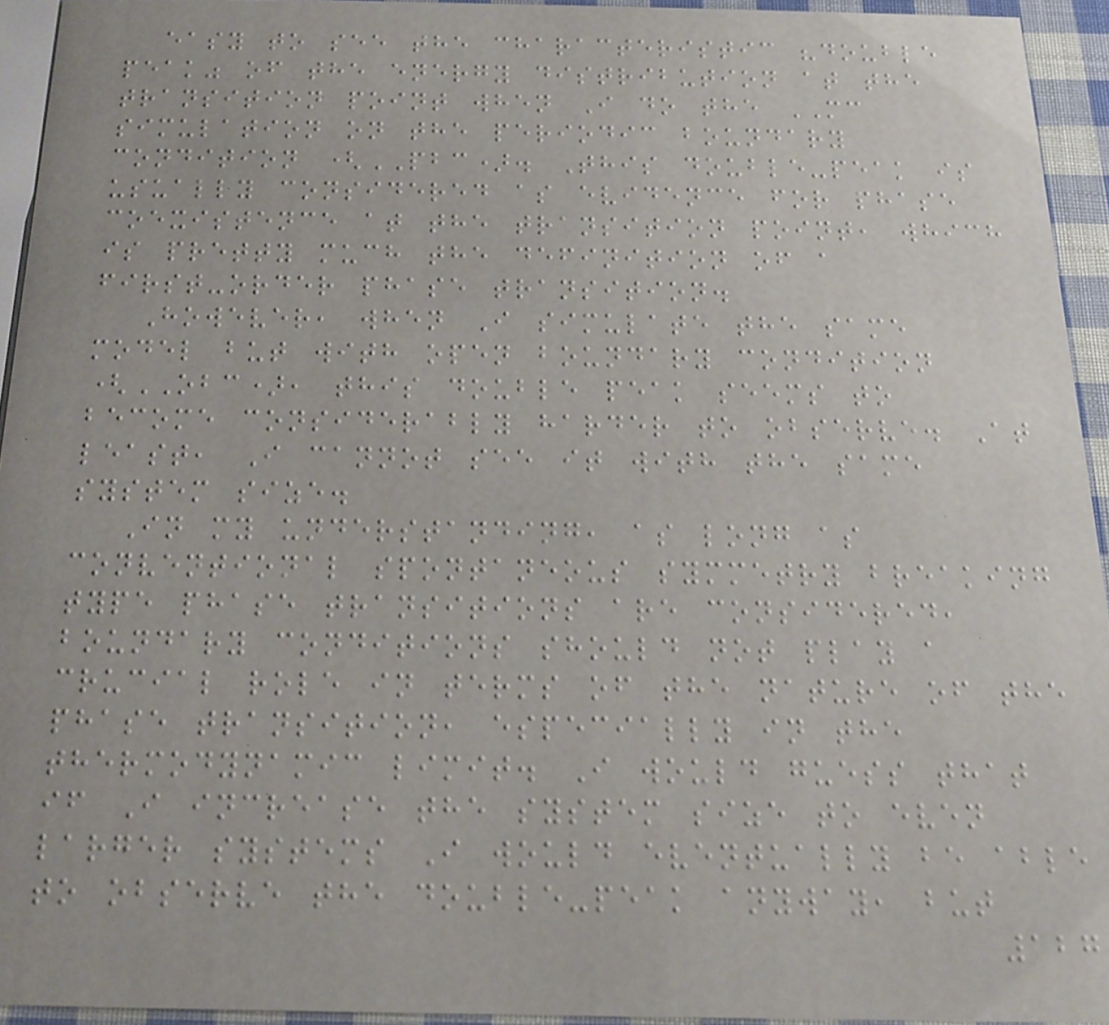easy to see the characteristic "double
peak" of the energy distribution at the
transition point when I do the MC
simulation on the periodic boundary
condition (PBC). This double-peak is
usually considered as evidence for phase
coexistence at the transition point, which
is pretty much the definition of a
first-order phase transition.
However, when I simulate the same
model but with open boundary condition
(OBC), this double peak seems to
become considerably harder to observe. At
least, I cannot see it with the same
system size.
In my understanding, as long as
conventional spontaneous symmetry breaking
type phase transitions are considered,
boundary conditions should not play a
crucial role in terms of the nature of the
phase transition, especially in the
thermodynamic limit. I would guess that
if I increase the system size to even
larger systems I would eventually be able
to observe the double-peak anyway, but
127
